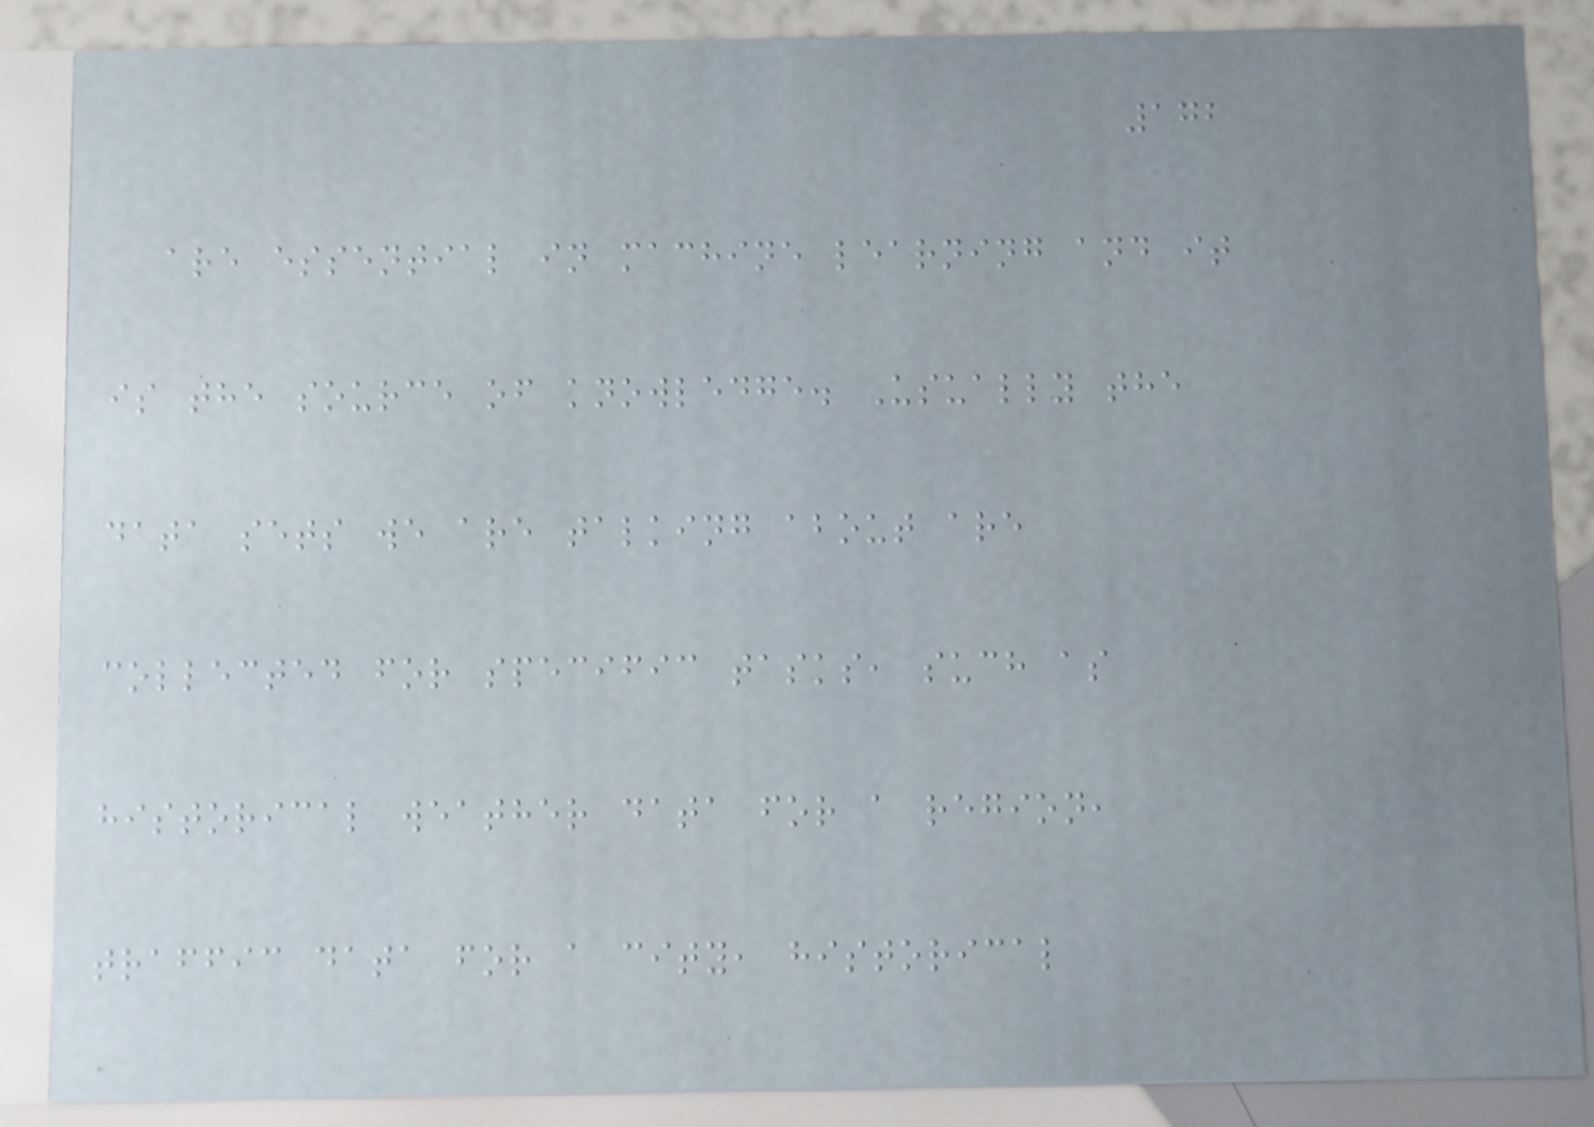172
are essential in machine learning and it
is the source of knowledge. Usually the
data sets we are talking about are
collected for specific tasks, such as
historical weather data for a region,
traffic data for a city, historical
